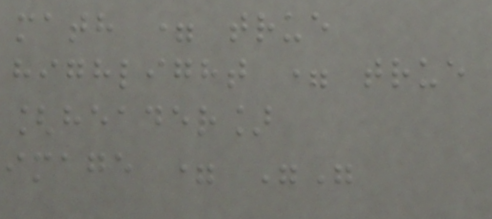math = true
highlight = true
[header]
image = ""
